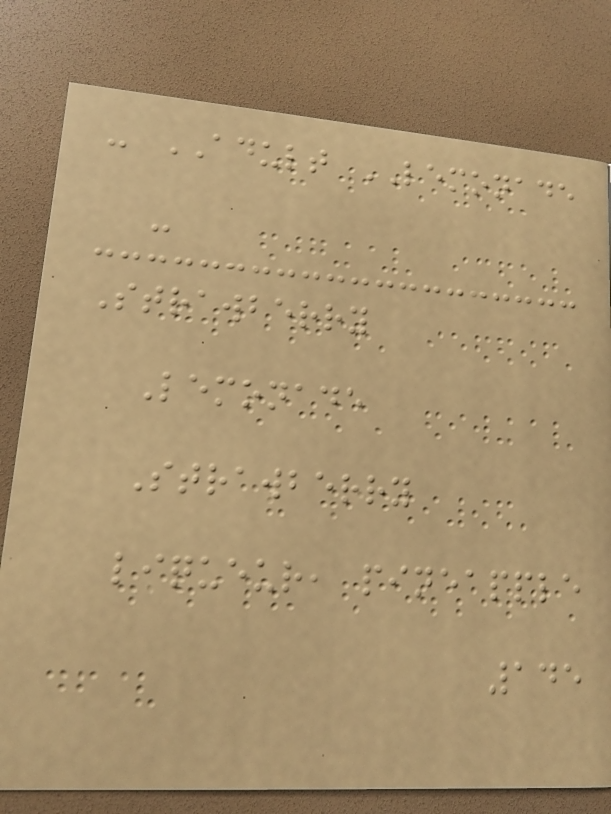- ADULT LEMONADE
-
Strawberry
Lemonade
Strawberry
liqueur, pineapple
145
